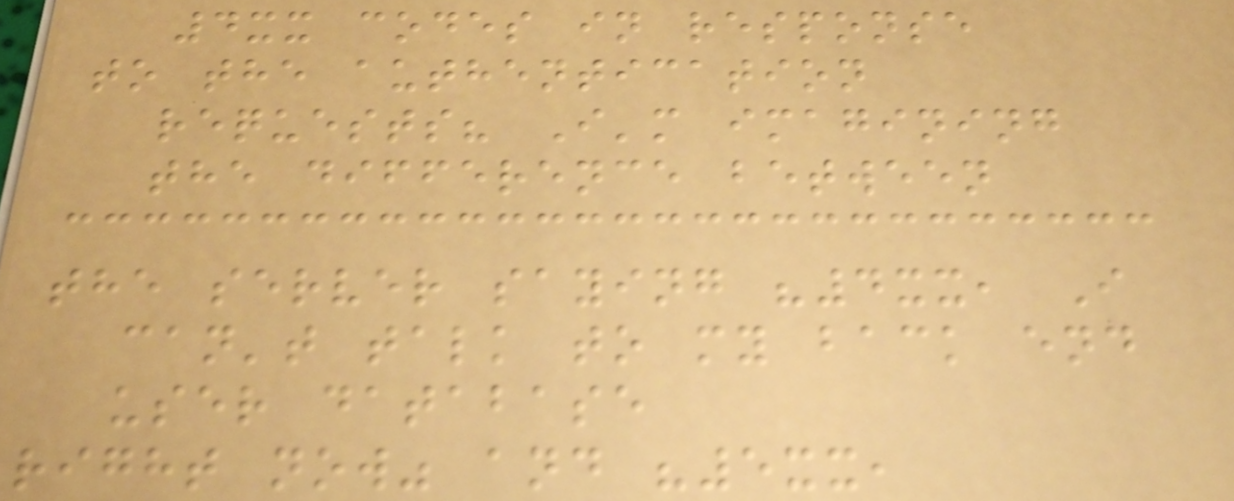4xx codes in response
to the authentication
requests? I'm imagining
the difference between
the server saying "4xx, I
can't talk to my back end
user database
right now" and "5xx,
